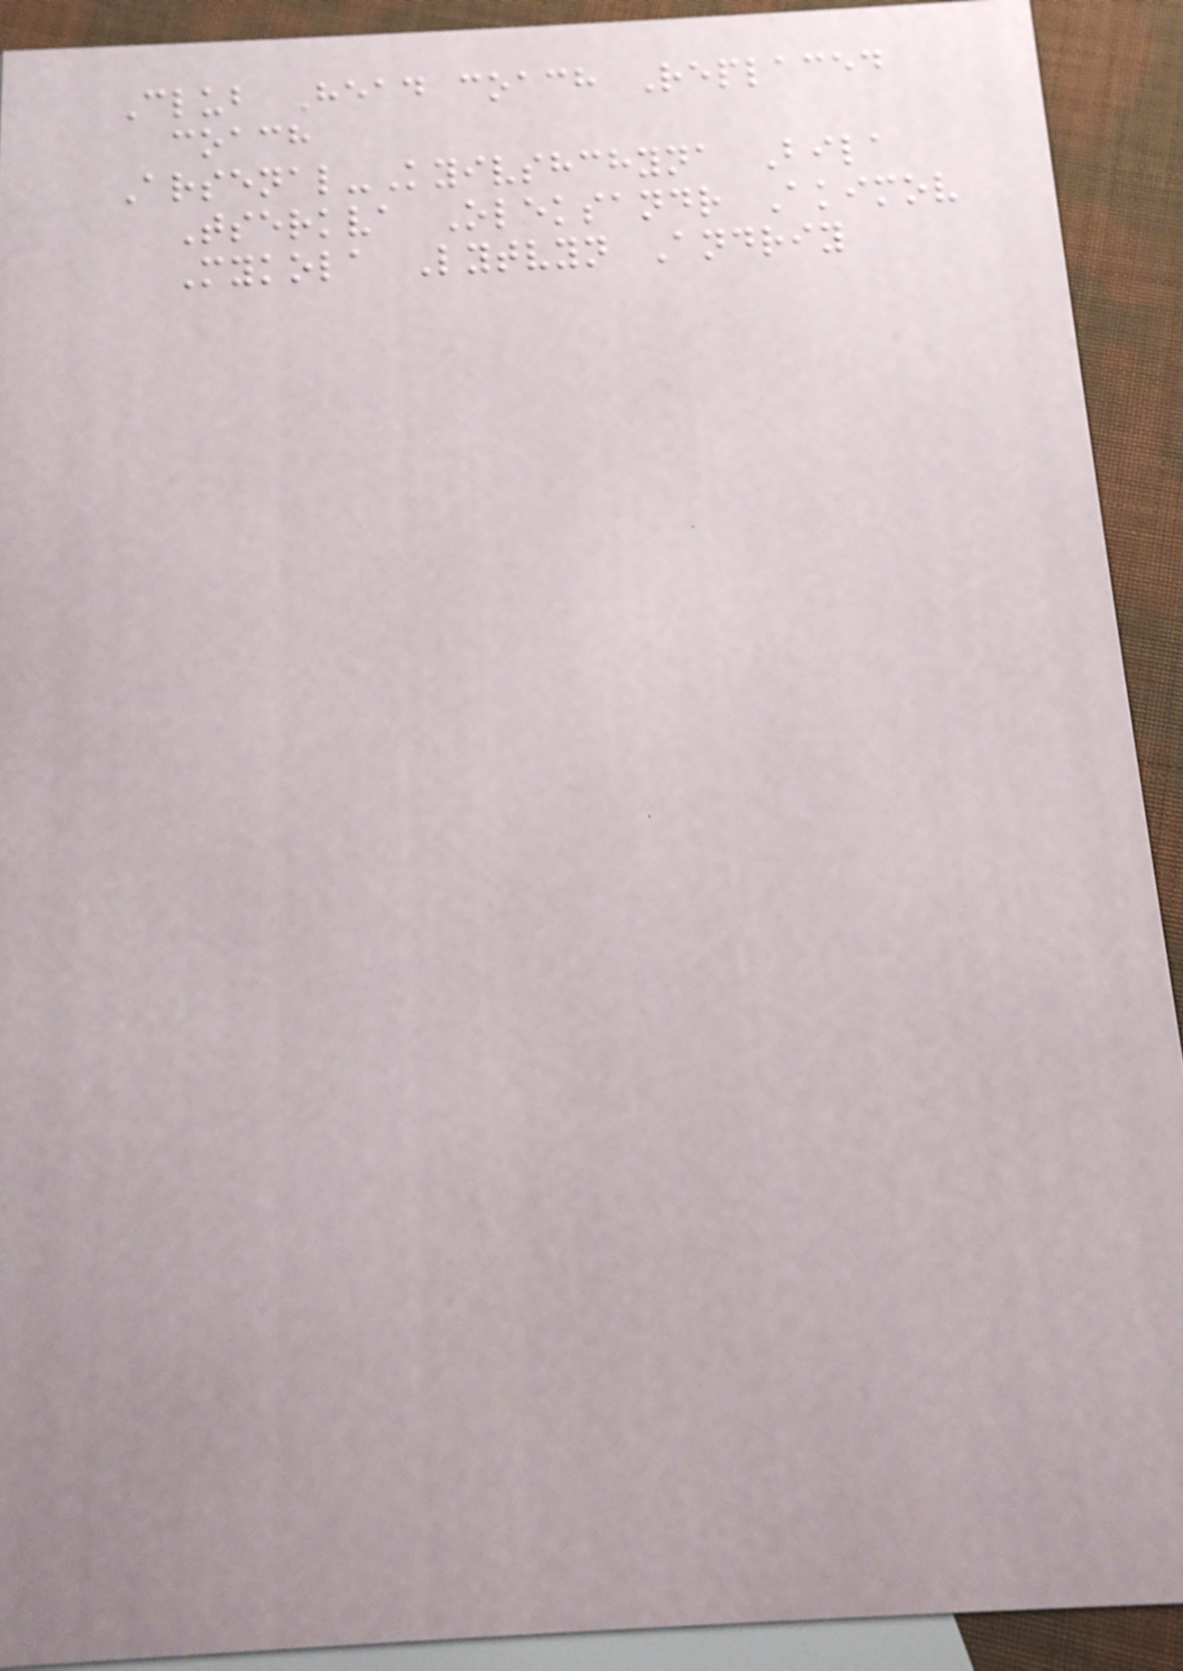Club Head coach Replaced
coach
Arsenal-Kyivshchyna Bila
Tserkva Oleksandr Akimov
Mykola Lytvyn Andriy
